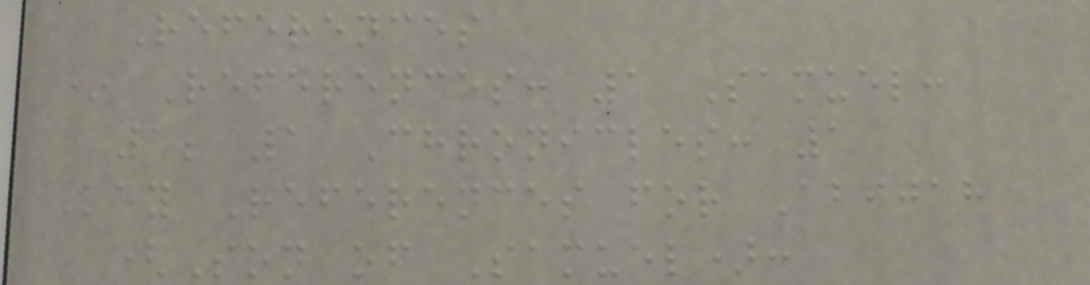References
* References: 1 Samuel:
1; 1 Chronicles: 1
Key References for Abijah
(Son of Samuel):
